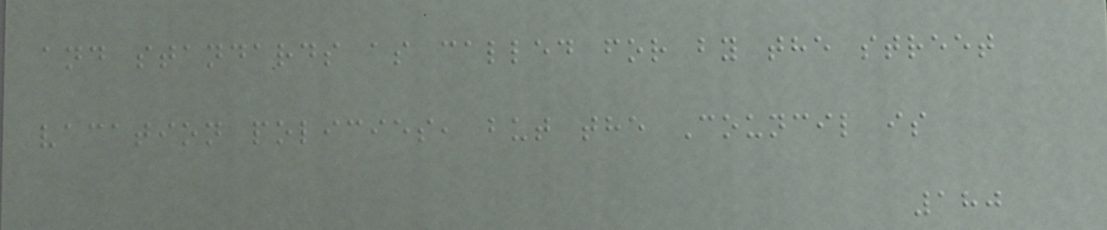and standards as called for by the street
vacation policies, but the Council is
180
